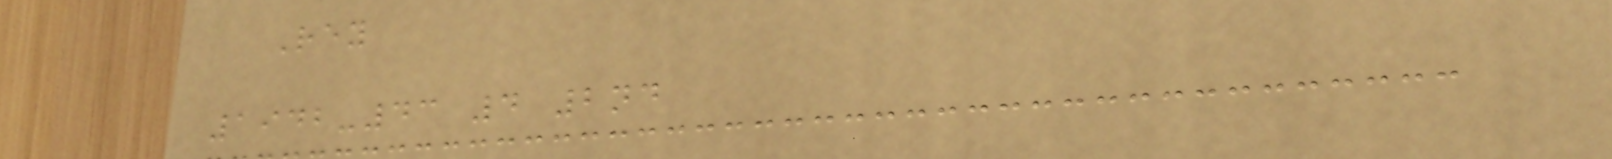Rey
1942-43 4 2nd
